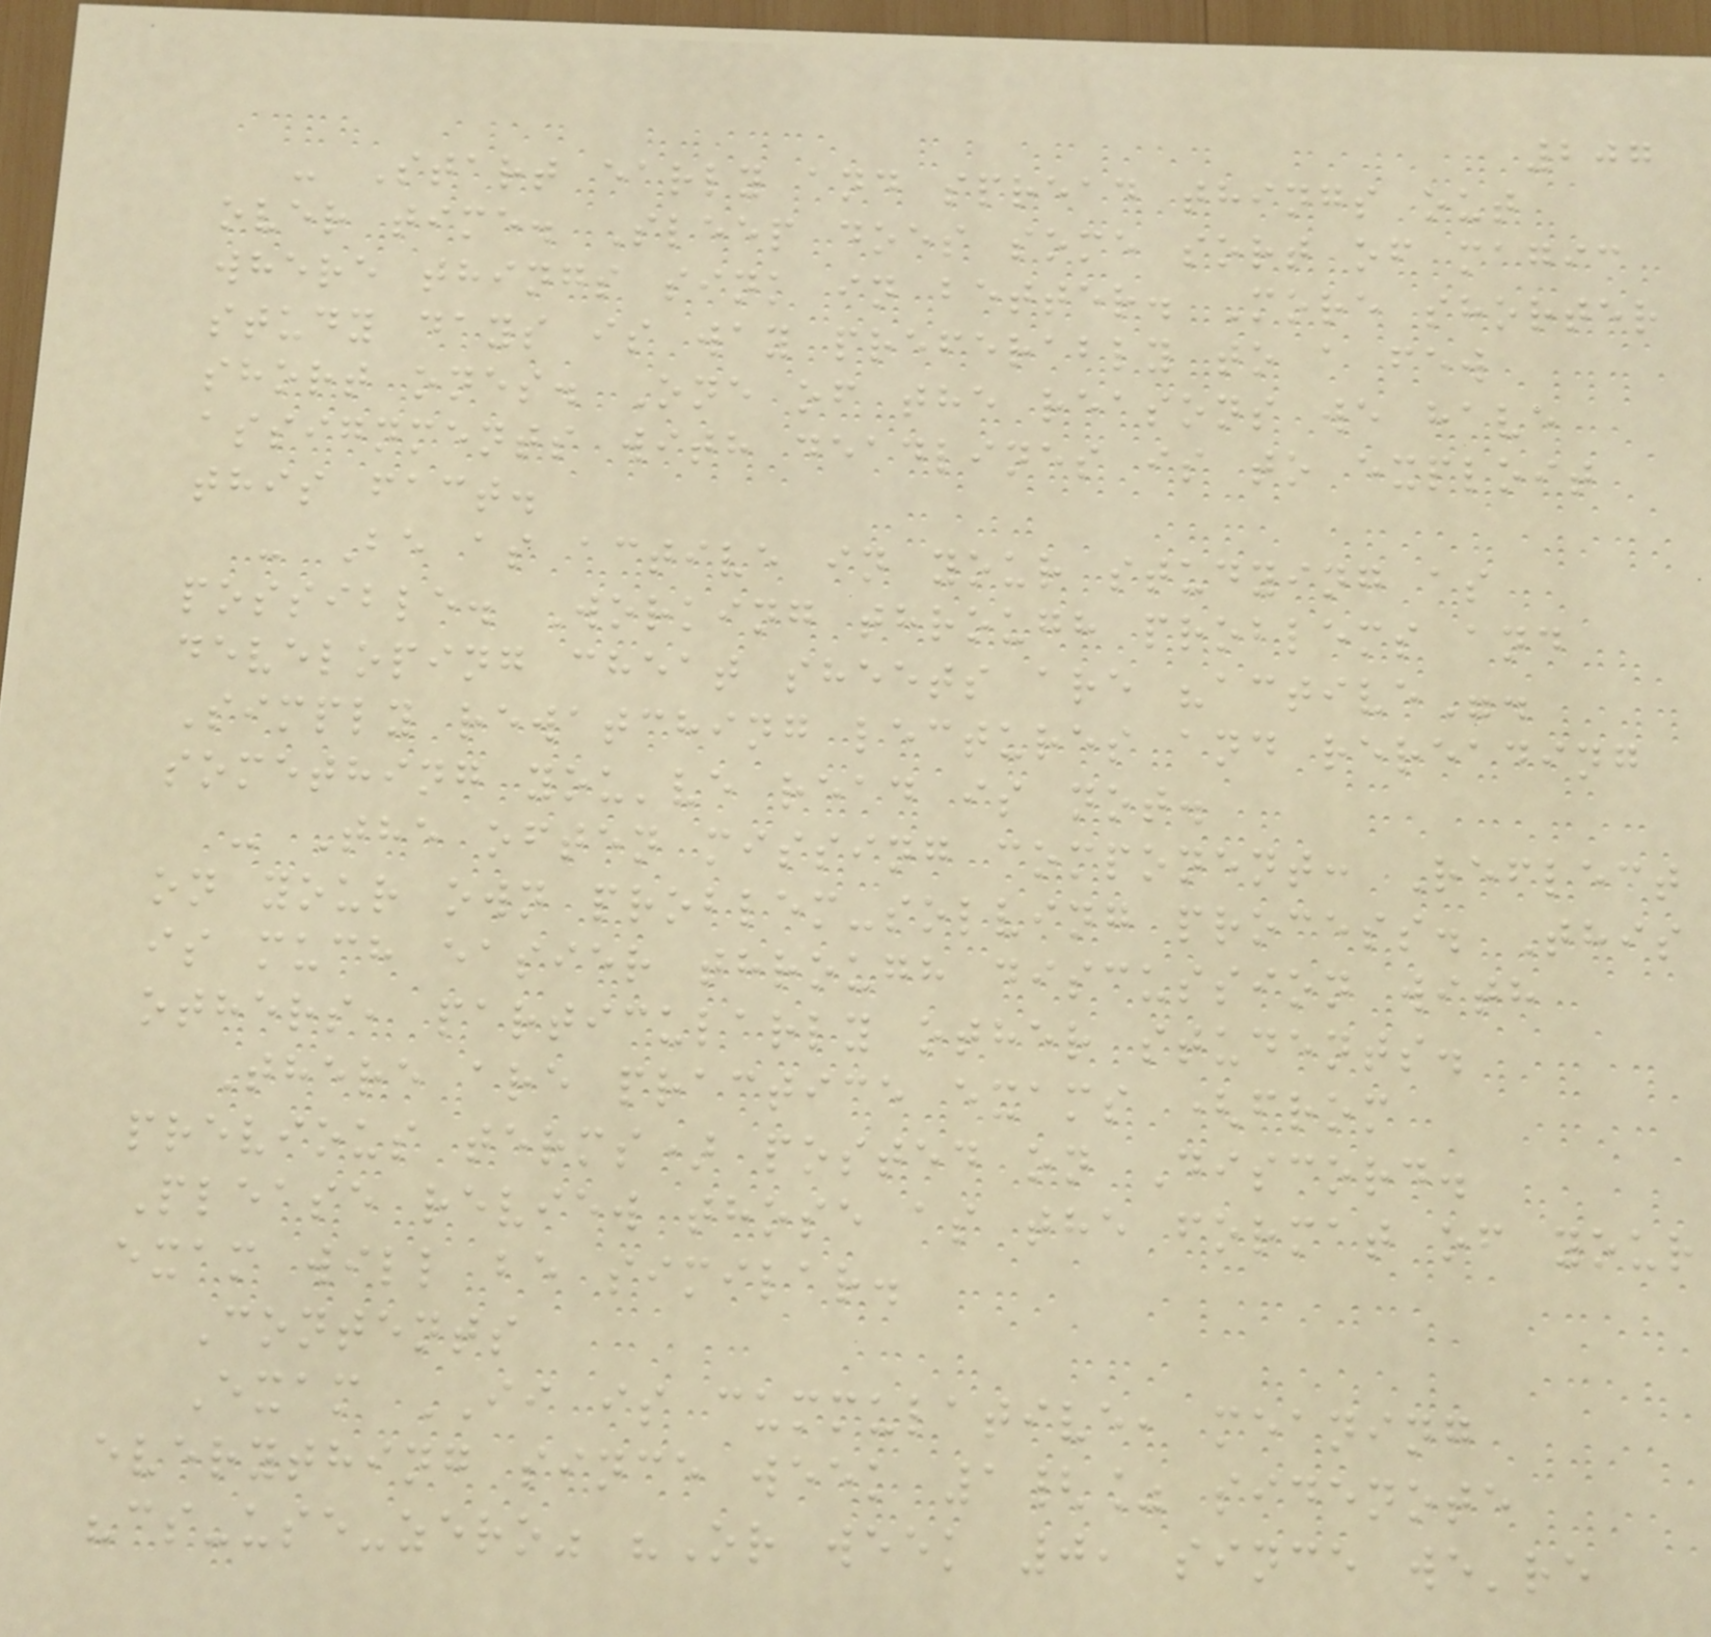207
- Start early and spread things out
over time. Sleep does some sort of magic
where things sink in better. More shorter
study days is way preferably to a few
short ones. One of the reasons we have
assignments with deadlines is to exploit
this fact.
- Be as active in your studying as
possible. Working through problems and
developing cheat sheets are "active".
Simply rewatching lectures and rereading
something you've read is not.
- The often missing component: Reflect
on your own problem-solving process. This
is much easier through discussion with
others, particularly other students.
There are practice exams (from
previous terms) posted on Discord.
Please review those as the format of your
exam will be similar.
Contents
Exam II is cummulative, meaning
everything since week 1{% sidenote
"cs-use-zero" "Or week 0, since we're
